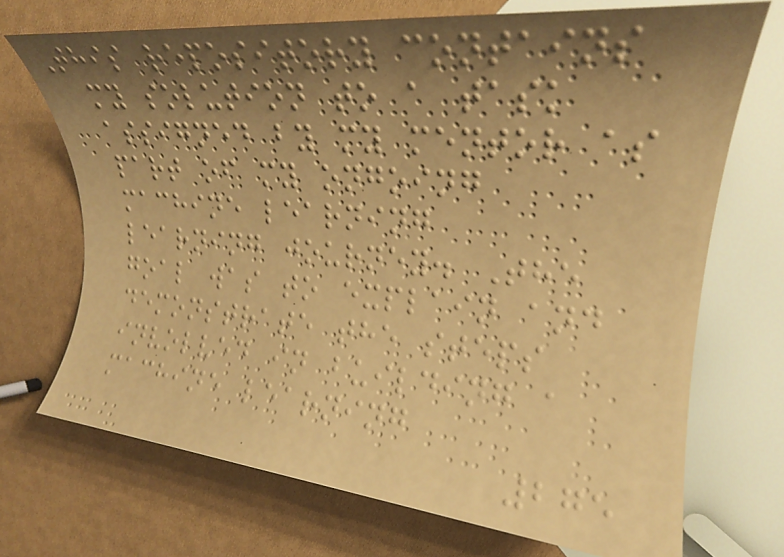This repository contains
my solution to a task
assigned by my mentor as
part of my ongoing
machine learning
learning journey. The
goal was to explain and
demonstrate the steps
involved in building a
machine learning
275
